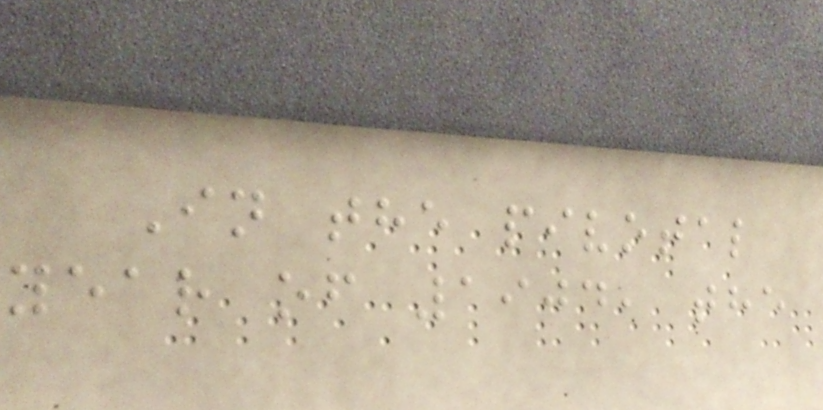In the pivotal
year of 1904, the
